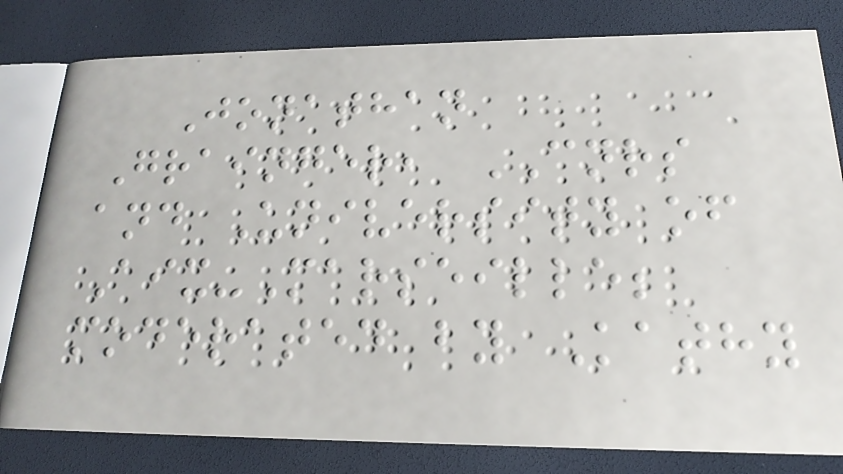Jonathan
Grainger, CNRS
and University of
Aix-Marseille;
moderated by Kathy
